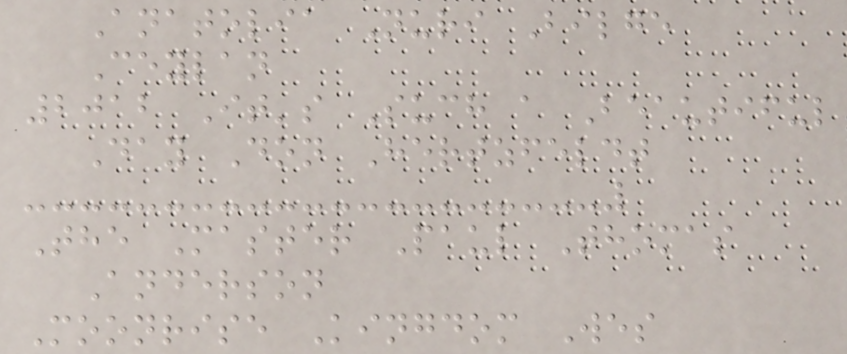Anatolia Nuri Bilge
Ceylan
2012 It's Such a Beautiful
Day Don Hertzfeldt
The Master Paul Thomas
Anderson
Moonrise Kingdom Wes
